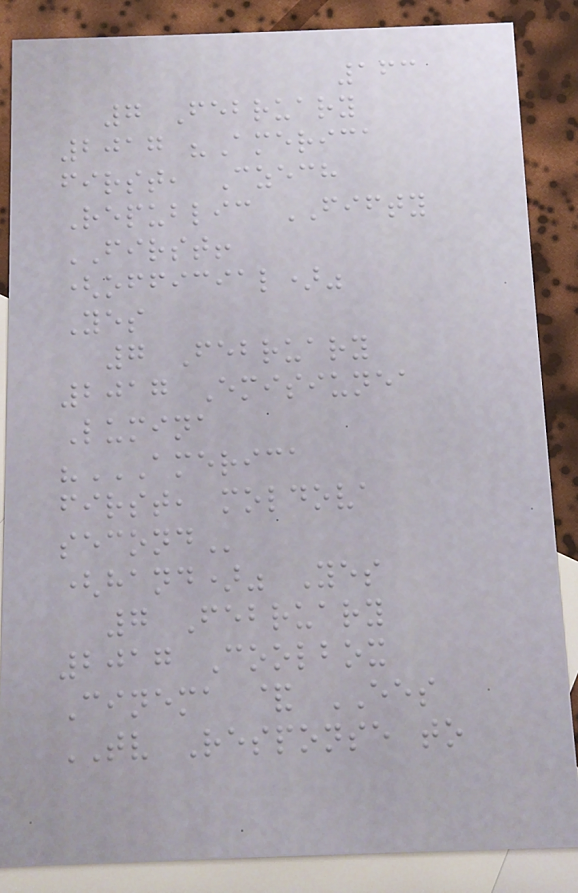163
7 February
2017 "America
first, Czech
Republic FIFTY
FIRST!
(official)"
Yes
7 February
2017 Emisiunea
Lumina
"AMERICA
FIRST, MOLDOVA
SECOND
(hand)" Yes
7 February
2017 Coolbox
Cinema & EES
TV Response to
